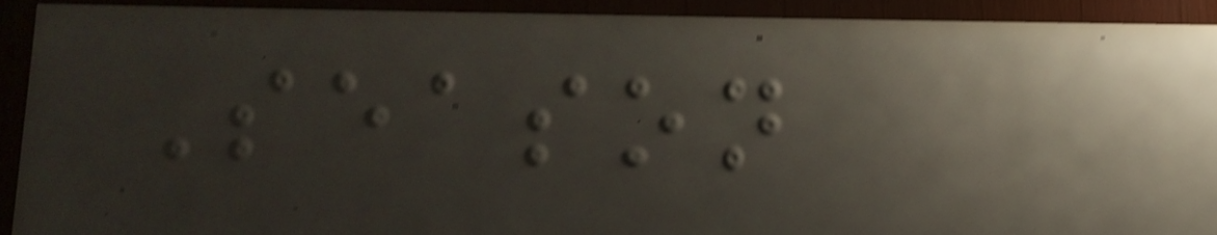Season
